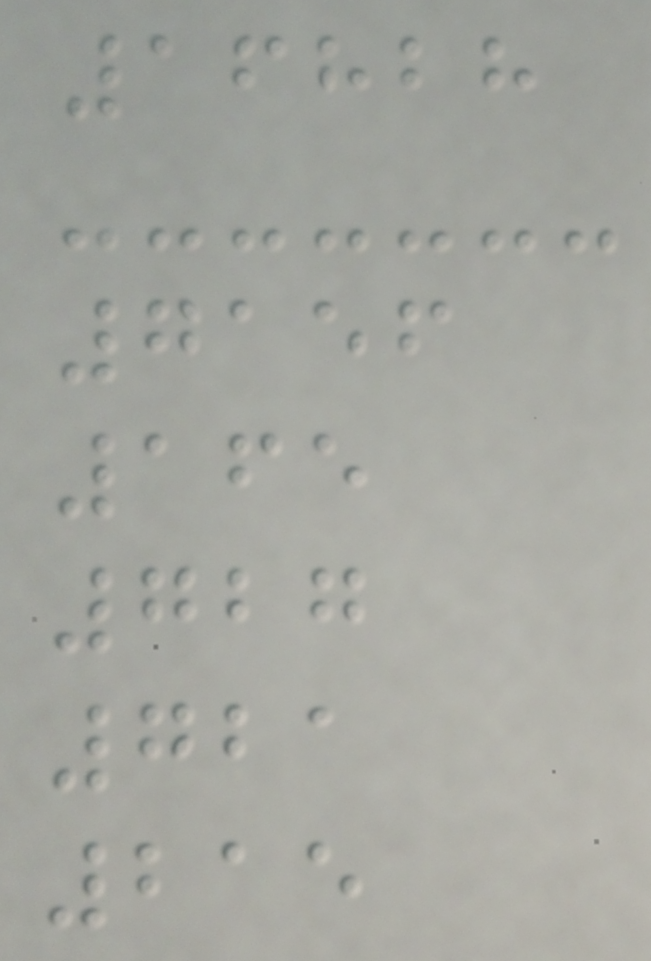16828
7156
165
727
721
215
